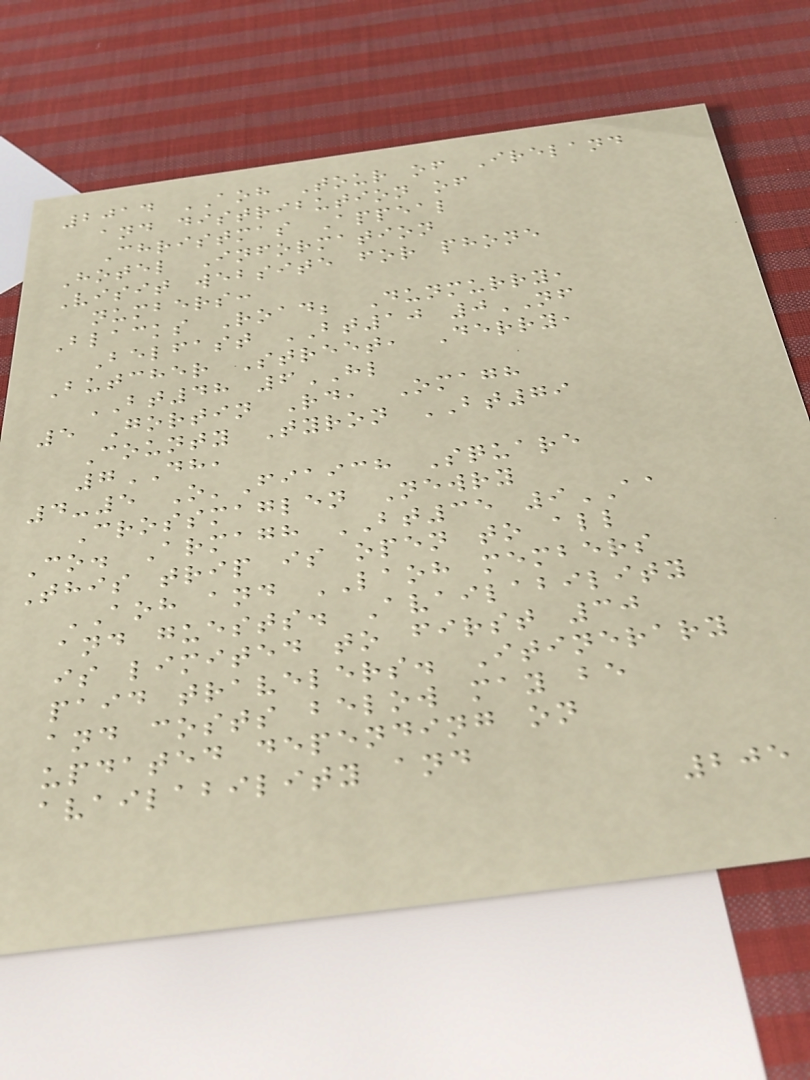2014 AOH Tour of Ireland
and distribution of
Christmas Appeal
Hotel Information
Visit website for phone
numbers:
Blacks Road; Dunmurry,
Belfast BT10 0NF
Butcher Street, Derry,
BT48 6HL
5 Gortin Rd, Omagh
County Tyron BT79
7DH,
4-5 O'Fiaich Square
Crossmaglen Newry
Co. Armagh BT35 9AA
This trip is open to all
AOH and LAOH members
and guests. Availability
is limited to first 30
paid travelers. Itinerary
and costs below may be
updated depending on
availability and
205
